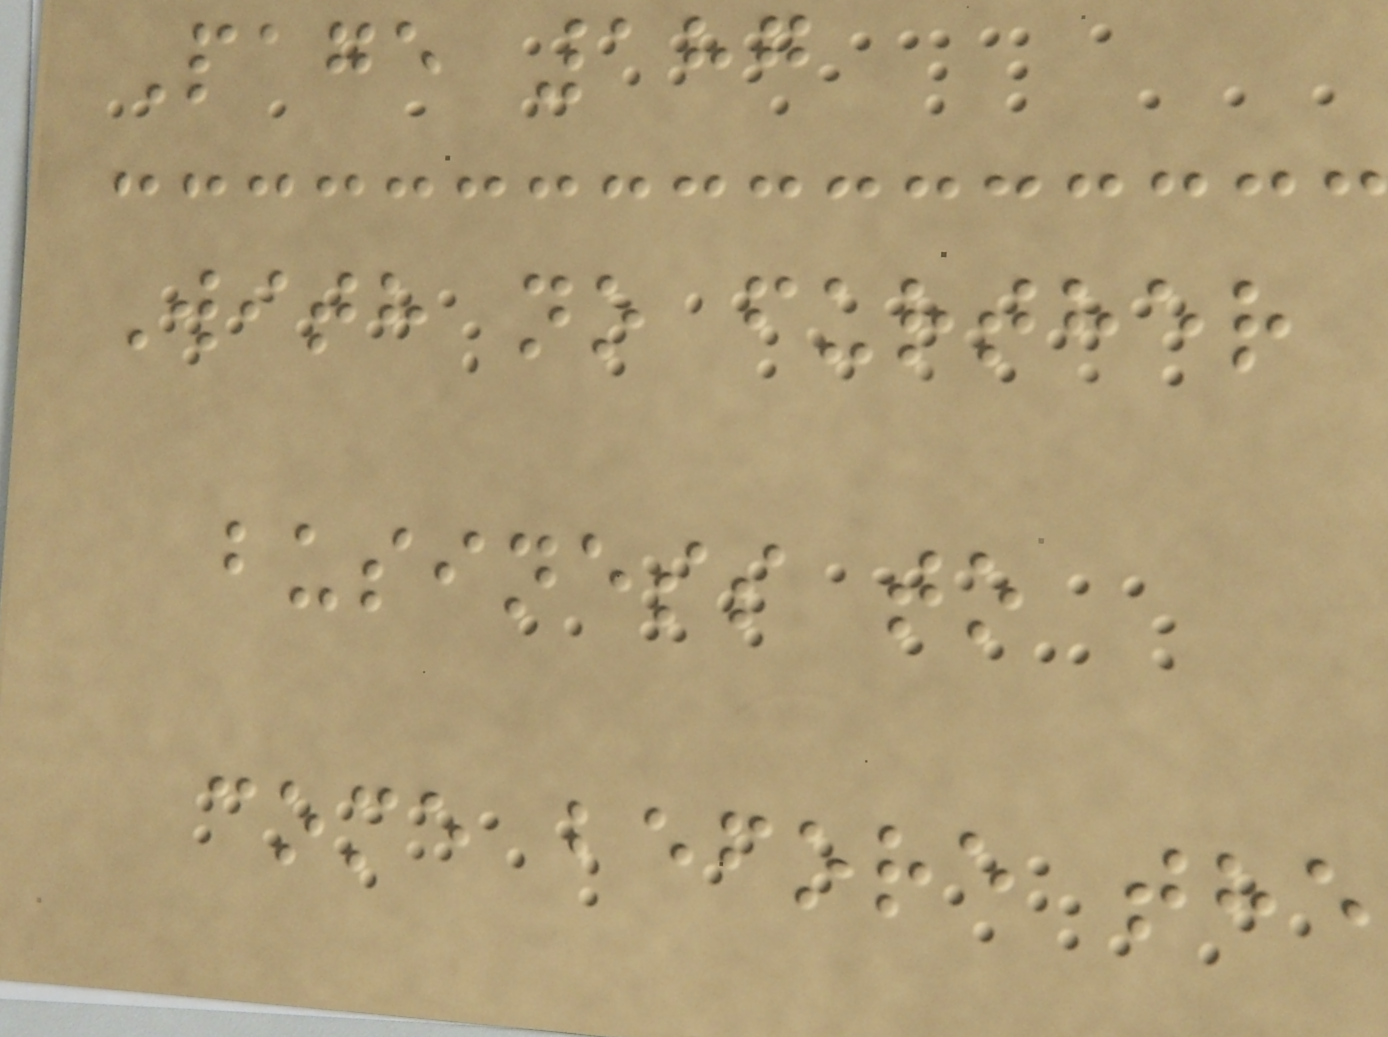Page 187
With no further
business to
come before the
